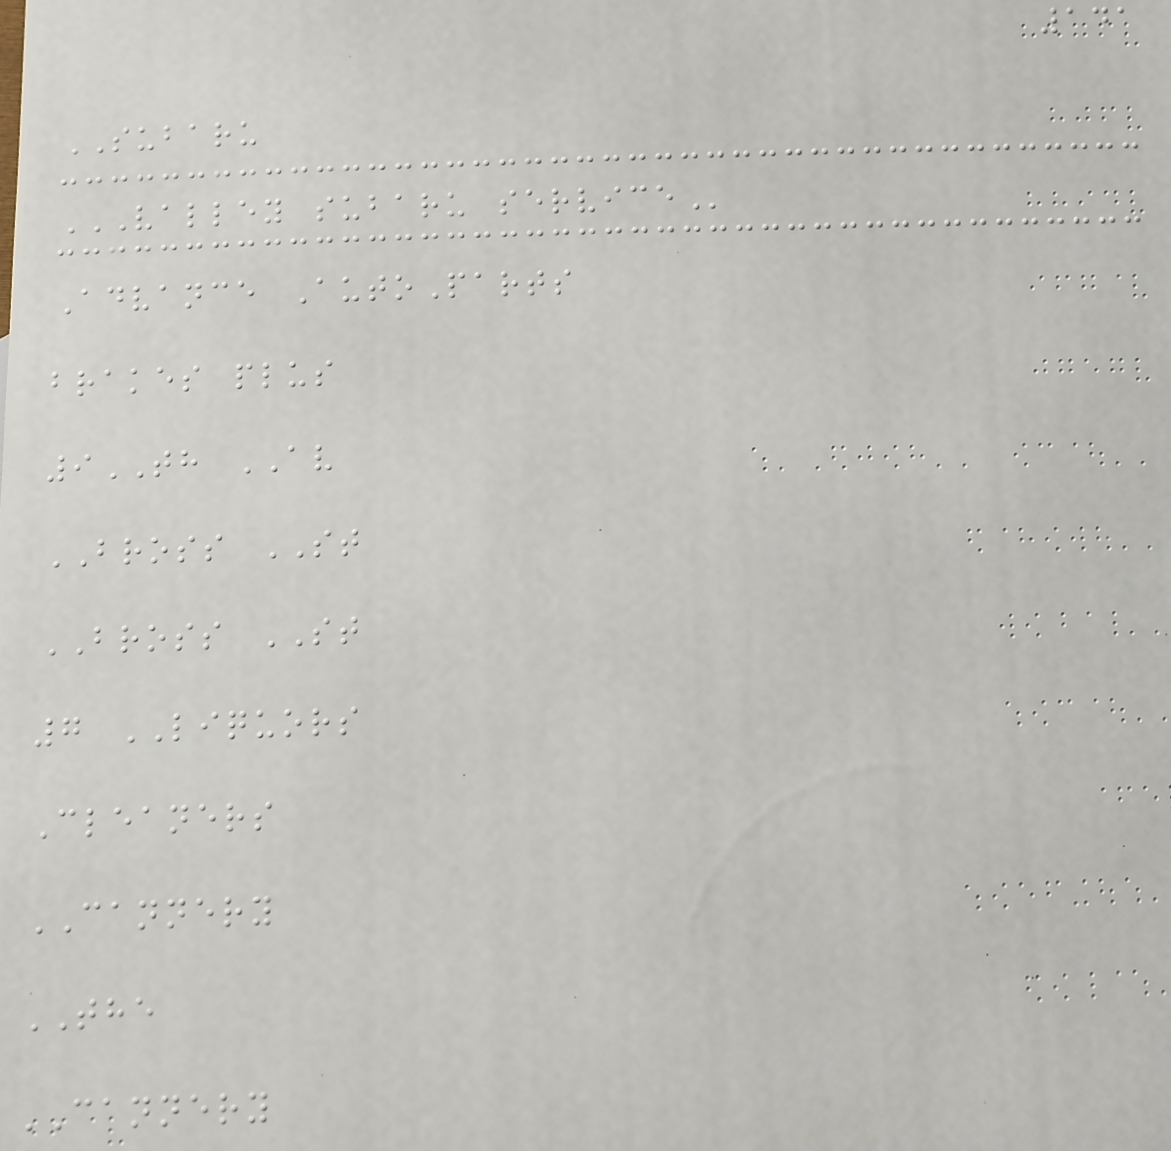141
SUBARU
VALLEY SUBARU SERVICE
Advance AutoParts
brakes plus
9TH AV
BROSS ST
BROSS ST
7 LIQUORS
Cleaners
CANNERY
THE
CANNERY
